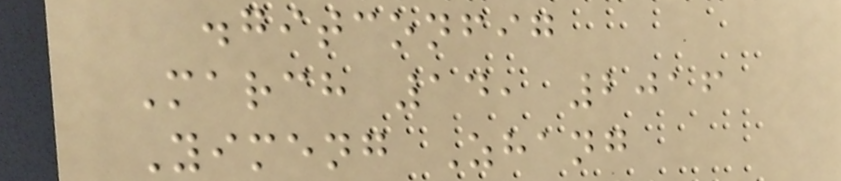.gitconfig
March 14, 2016
Yimeng Zhang
